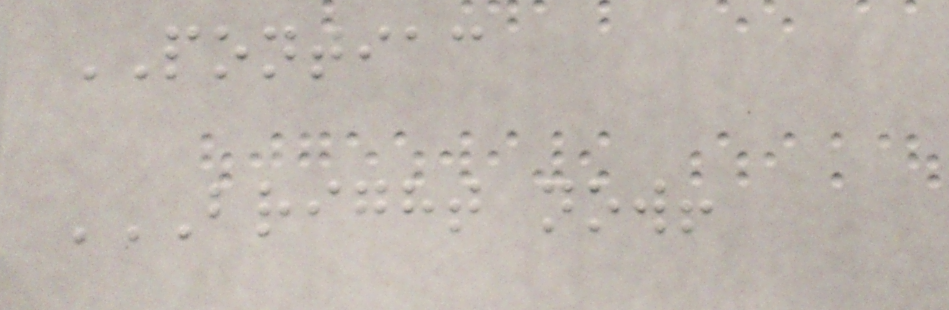PONTIAC
BRIGHT NOW!
